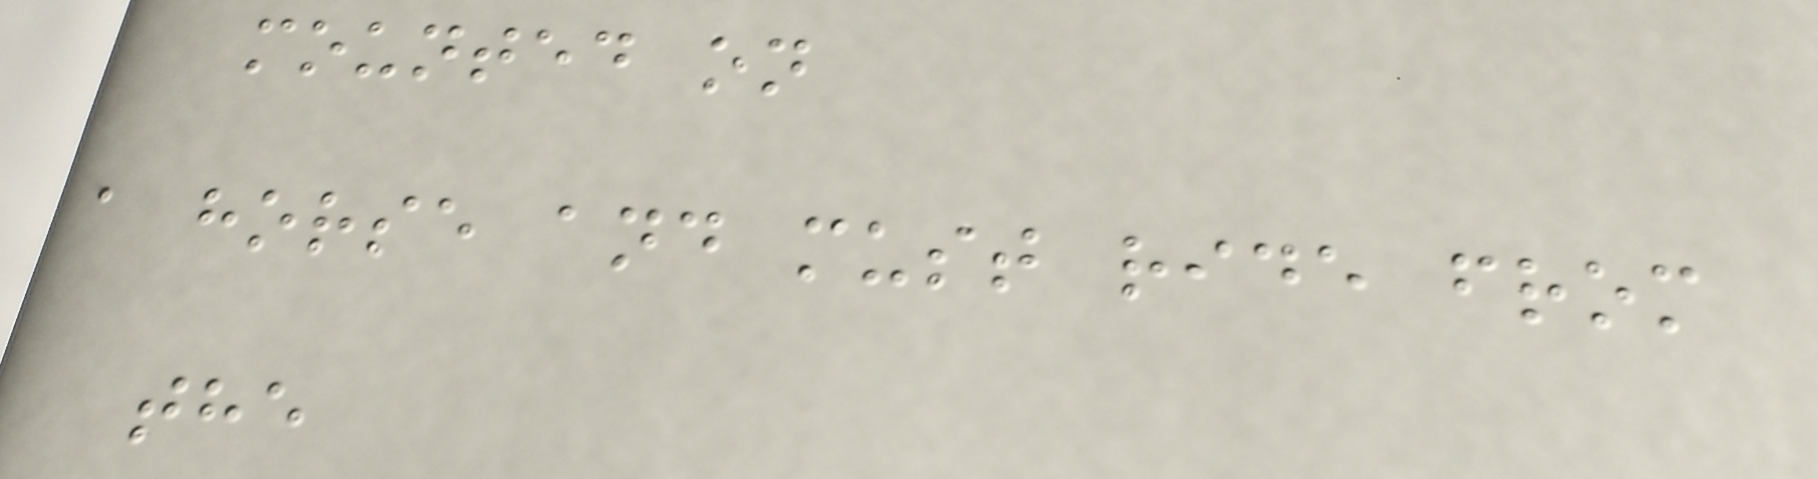mounted on
a horse and must ride from
the
